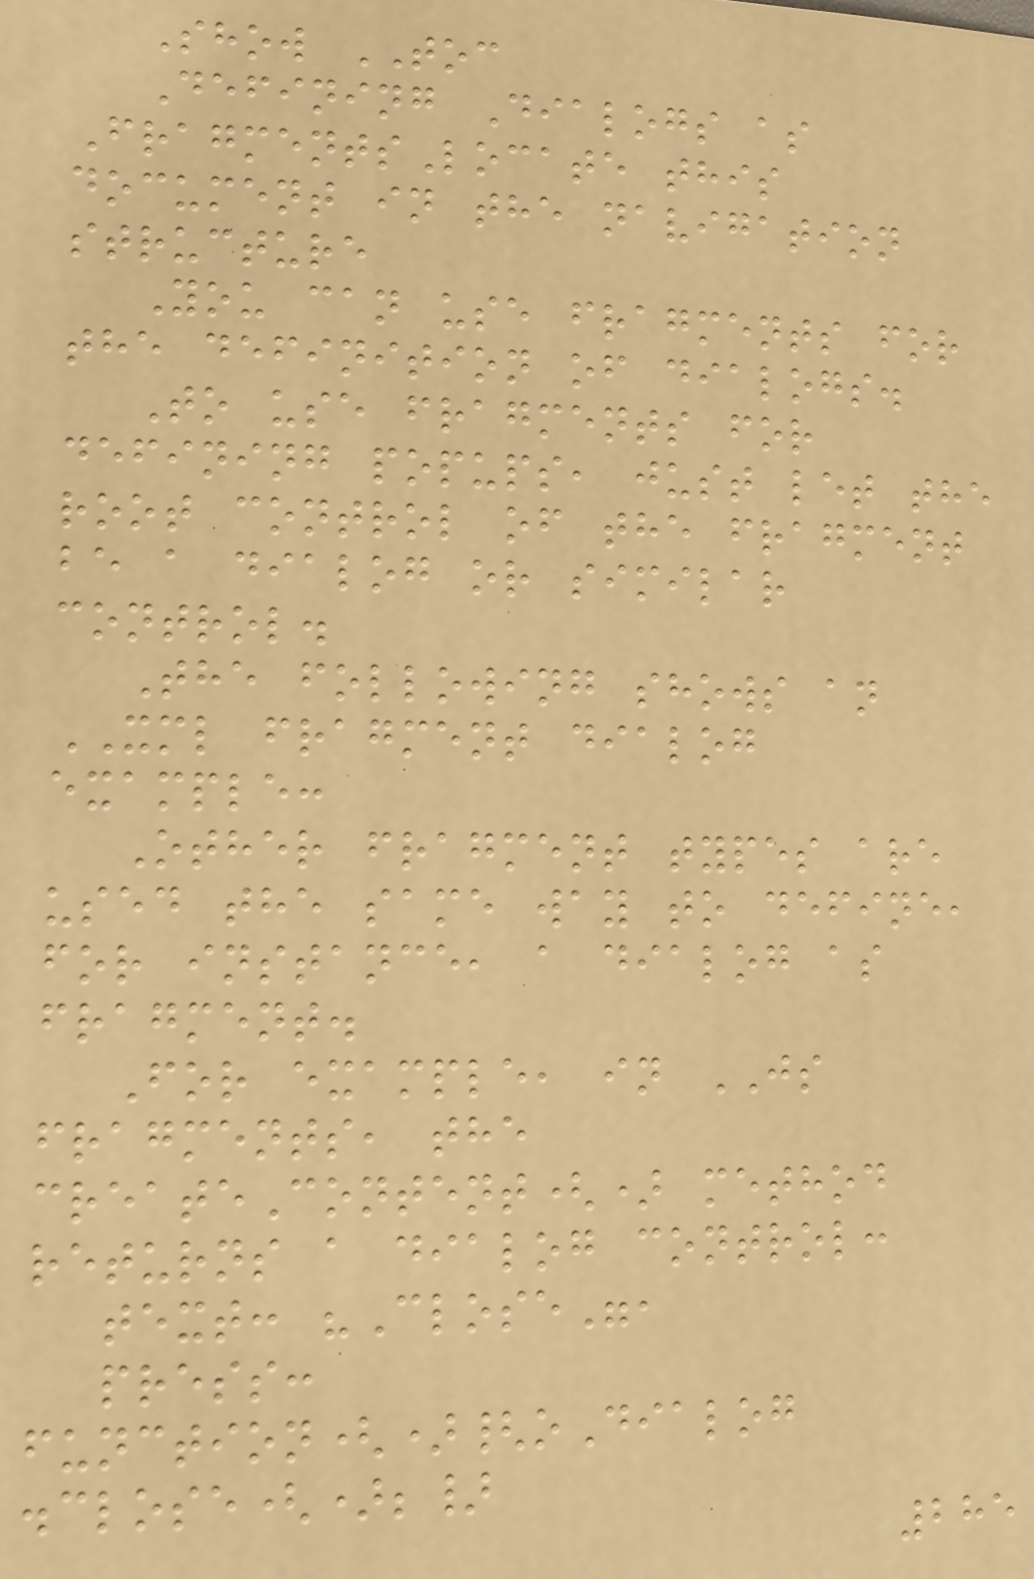Show TOC
Defining Dialogs as
FragmentsLocate this
document in the navigation
structure
You can use fragments for
the definition of dialogs.
To use fragments for
defining popups, just let the
root control of the fragment
be a dialog or similar
control.
The following shows an
XML fragment dialog
example:
Other fragment types are
used the same way to define,
for instance, a dialog as
fragment.
For example, in JS
fragments, the
createContent() method
returns a dialog control:
text: "Close",
press:
function(){oDialog
.close();}
285
